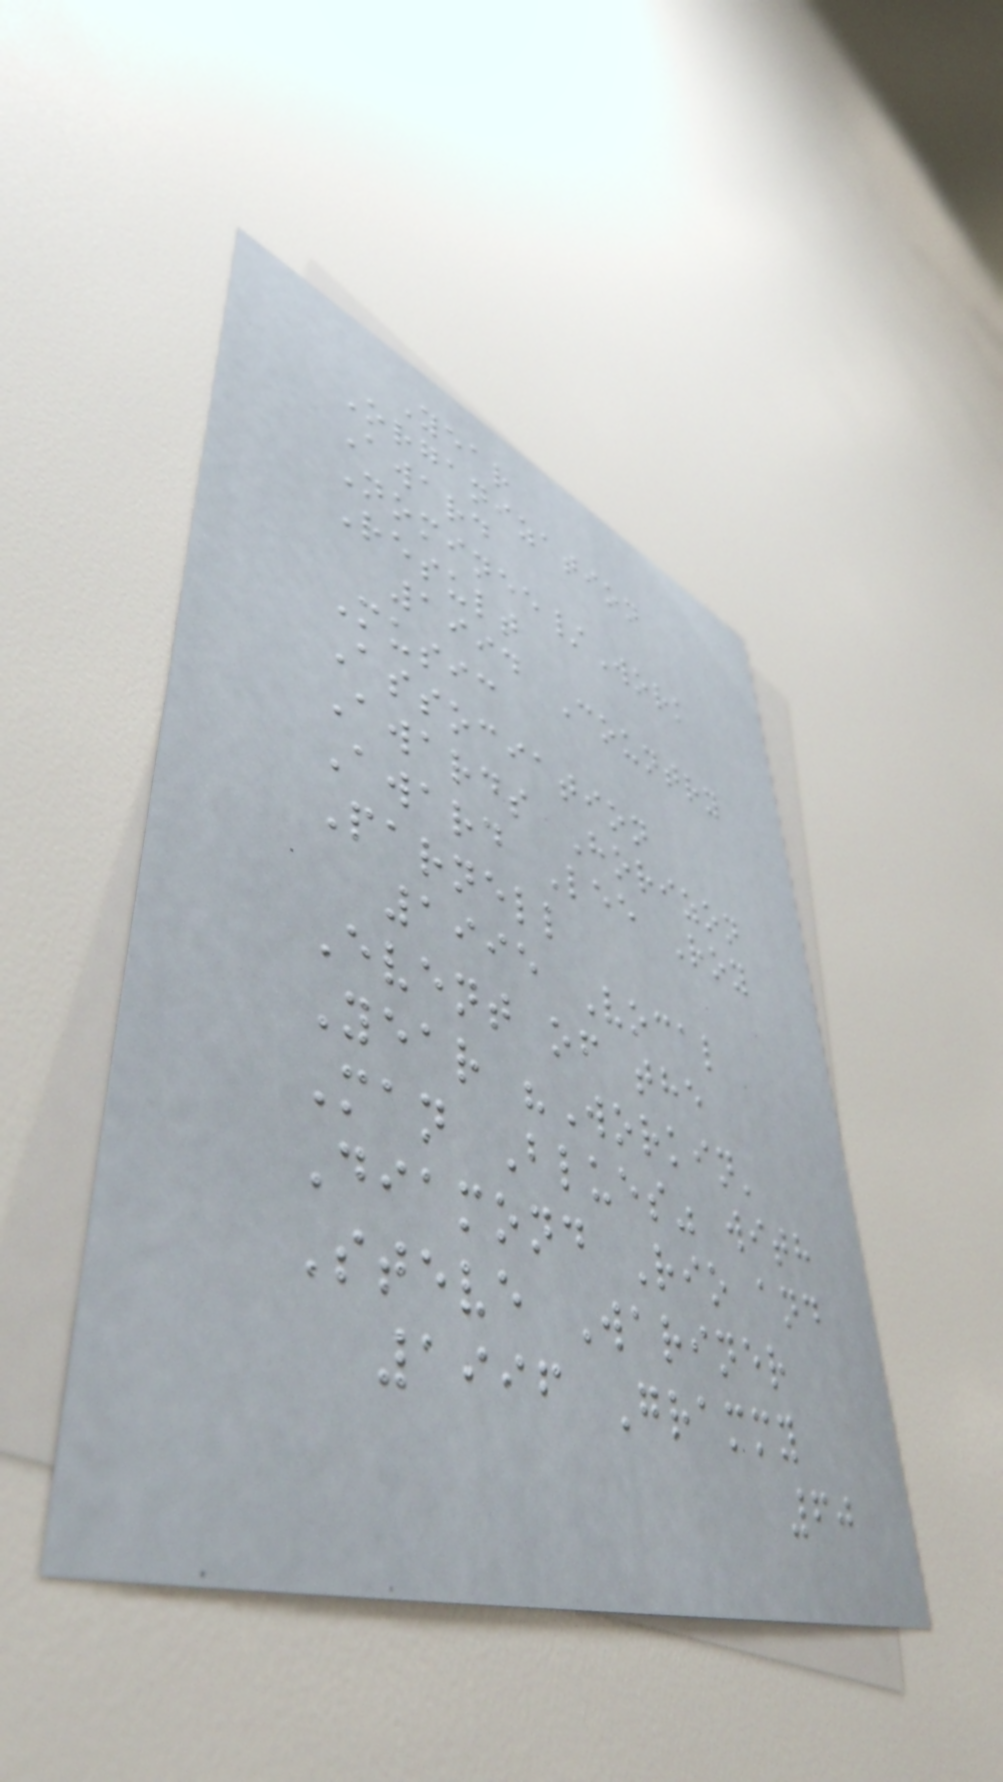Year
Organization
Award
Nominee/Work
Result
1994 Country
Music
Association
Awards Horizon
Award Lee Roy
Parnell
1995 Vocal
Event of the
Year "Workin'
Man Blues" with
Diamond Rio and
Steve Wariner
1996 Grammy
60
